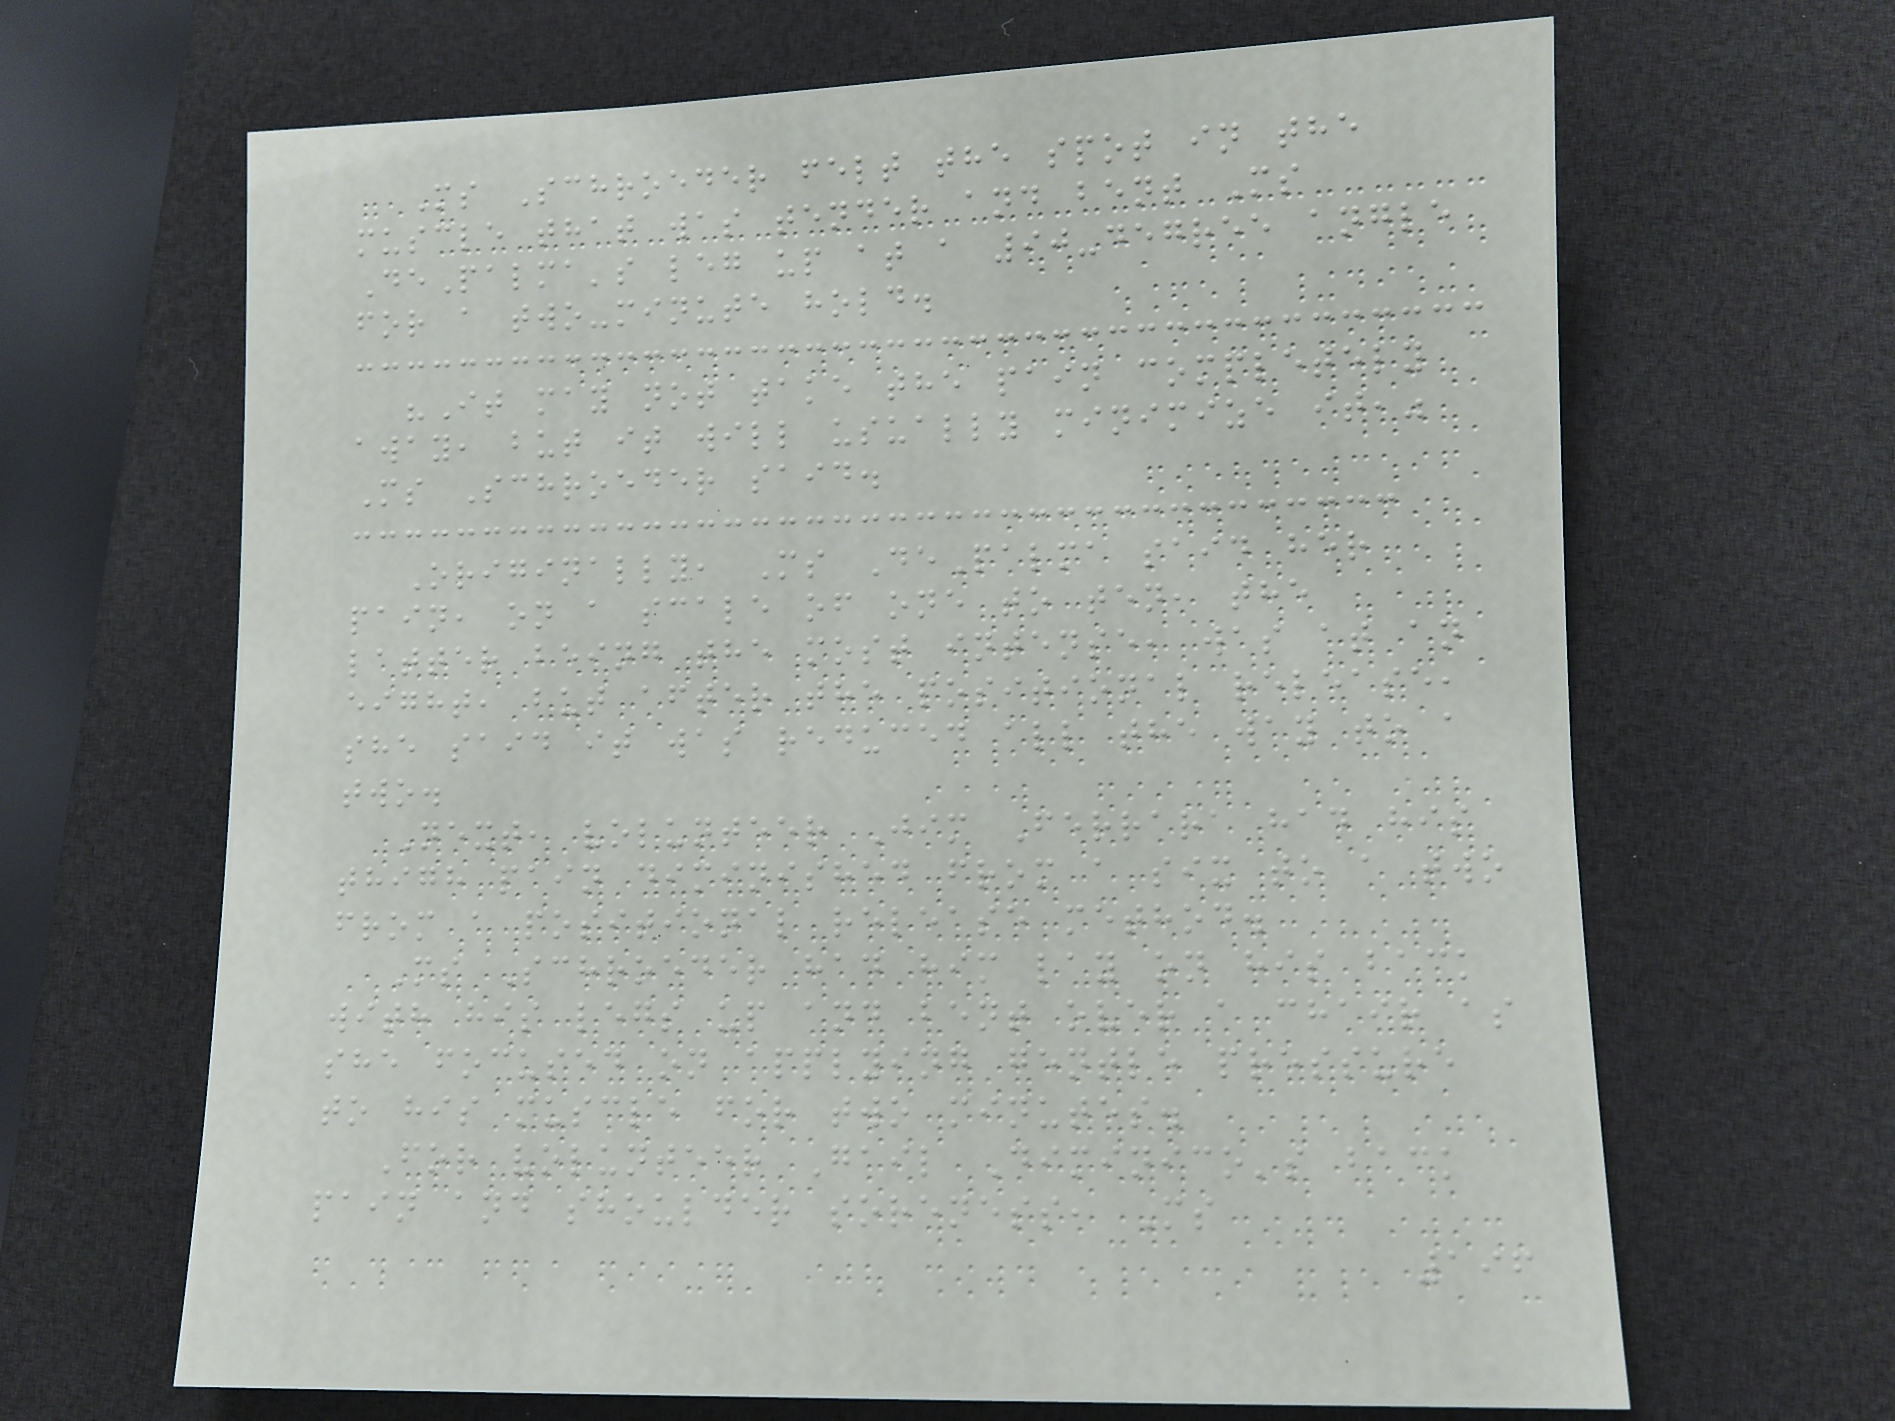Ms Schroeder felt the spot in the
muscle that was tender and bent Ms
DePalma's leg up at a 90-degree angle
for a two-minute hold.
"It may not take the pain completely
away, but it will usually minimize it,"
Ms Schroeder said.
Originally, Ms DePalma said her
pain, on a scale of one to ten, the
latter being the most intense, was at an
eight, but after the positional release,
she said it was reduced all the way to a
two.
Next, volunteer Jim Ferrara had his
thigh pain diminished from a six to a two
from a positional release method.
Ms Schroeder had him lay on his back
with his legs up and bent over a chair as
she focused on applying gentle pressure
to his muscle for two minutes.
For volunteer Gail Diminico's back
pain and shoulder soreness, Ms
196
